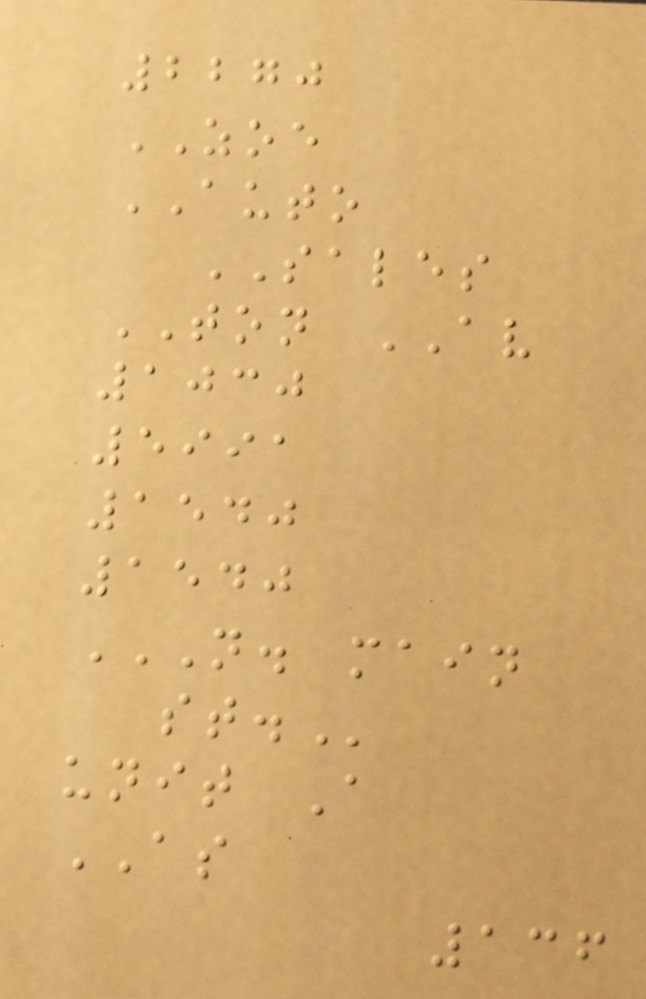2270
ZOE
AUTO
SALES
TON AV
1030
5991
1540
1540
N. MAIN
ST.
unit A
AS
136
